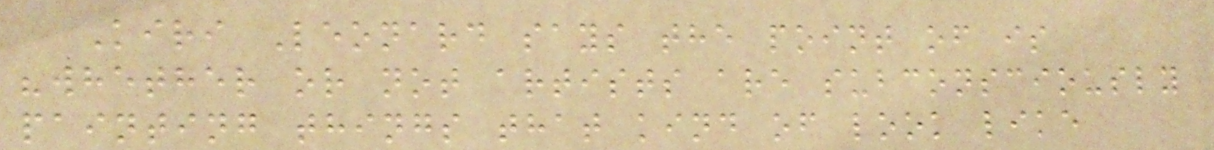Kiri Leonard says the point of is
"whether or not artists are subconsciously
painting things that kind of look like
